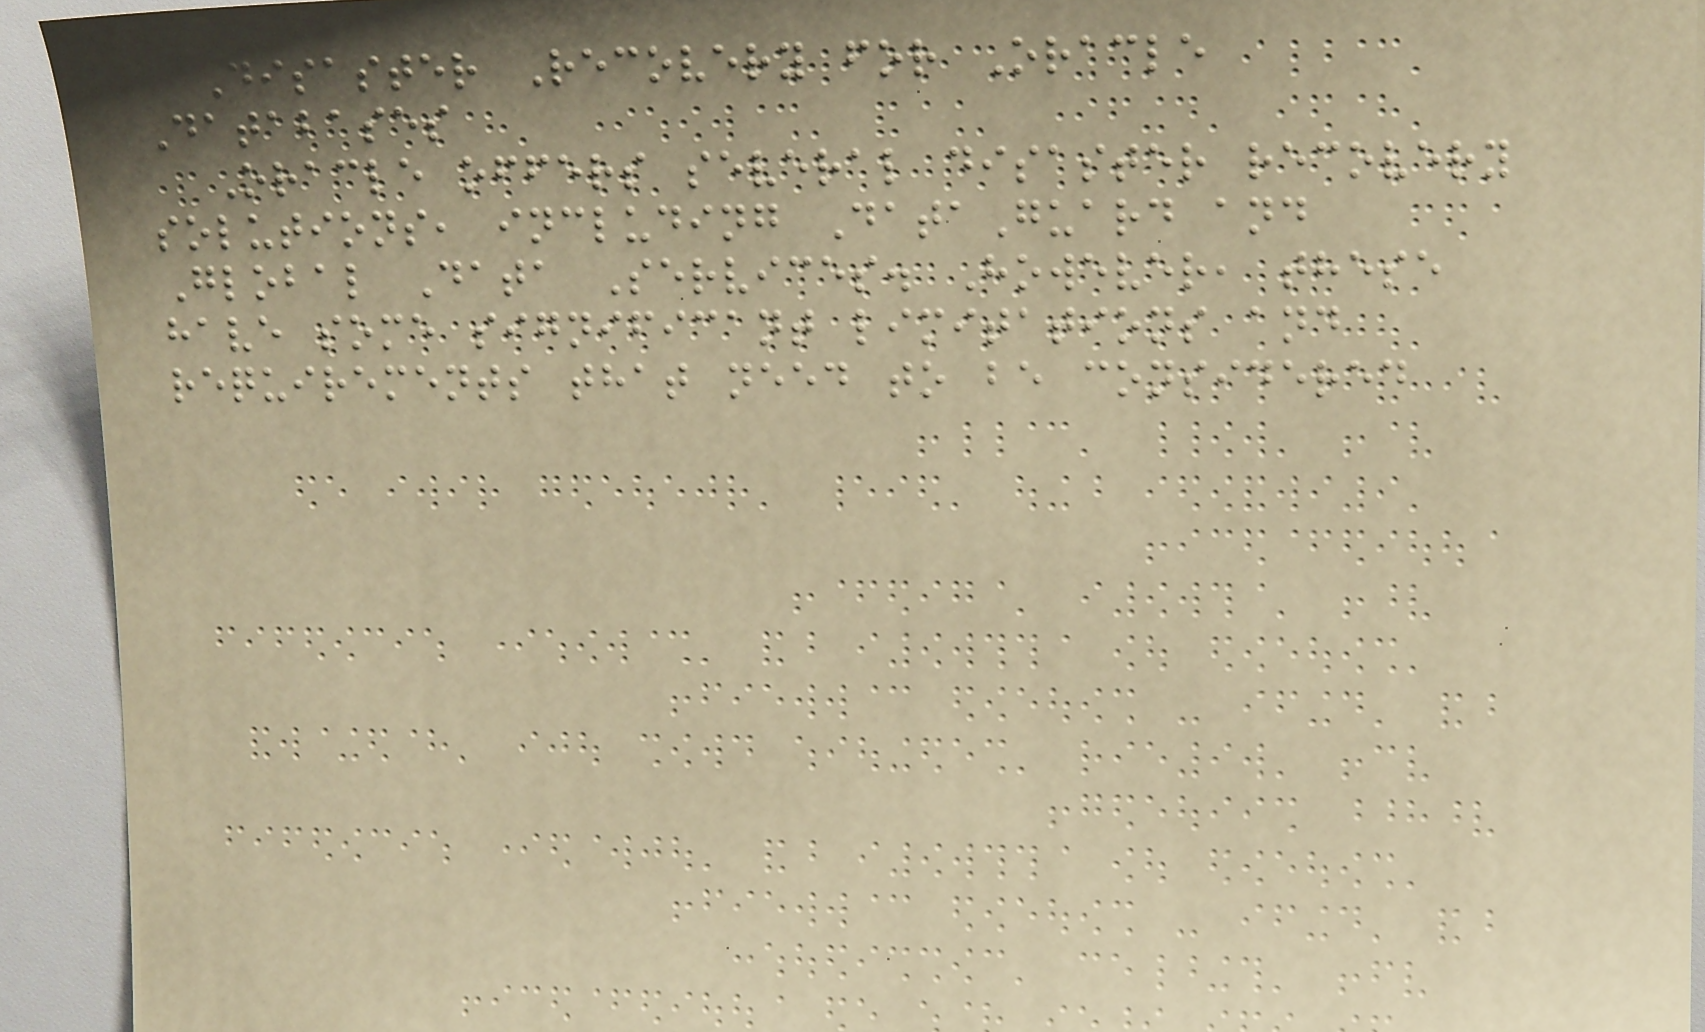Disaster Recovery for Oracle
Databases
Oracle offers several disaster recovery
solutions, including DataGuard and
Global Data Services. However, these
have some significant limitations and
requirements that need to be considered
